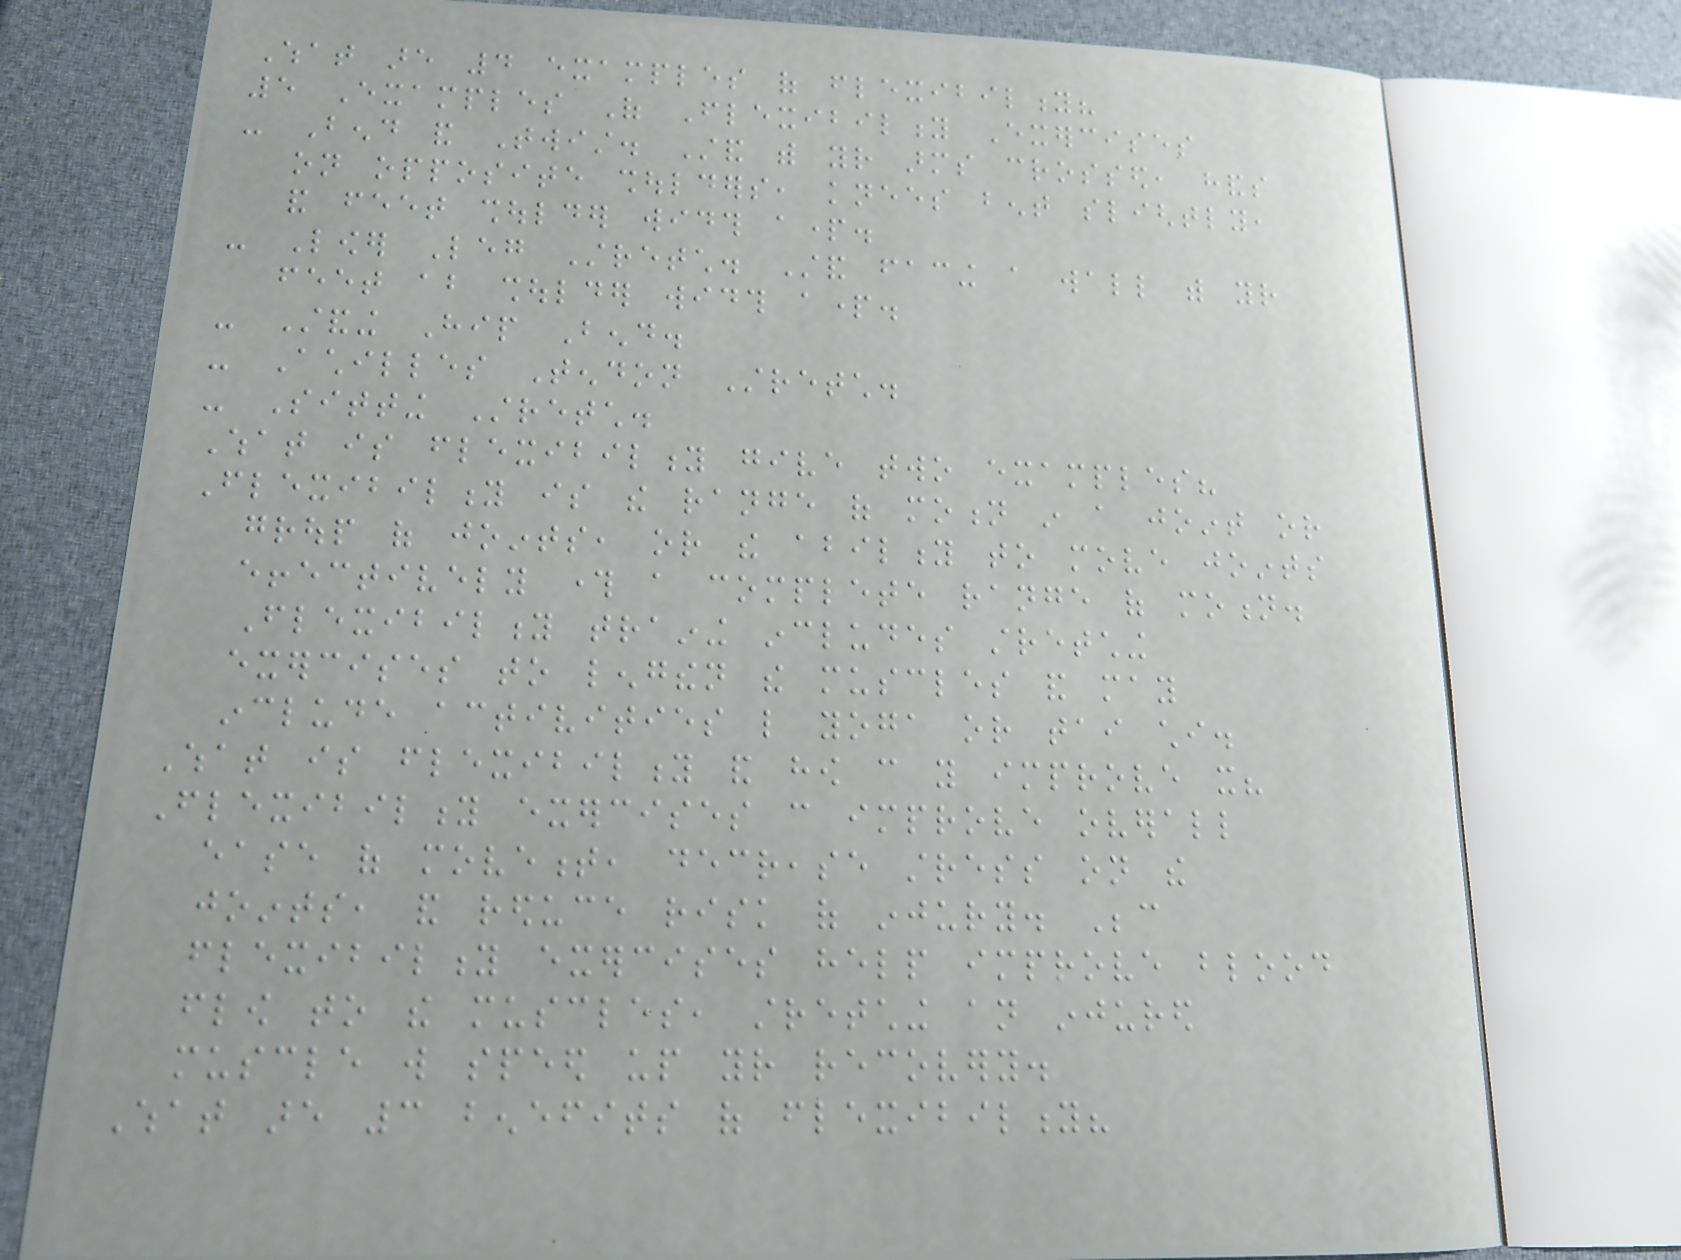What are 4 examples of flexibility?
5 Examples Of Flexibility Exercises
- Bend and Twist. Stand with your arms crossed, hands
on opposite shoulders, knees bent slightly,
and feet shoulder width apart.
- Lower Leg Stretch. Stand facing a wall with your
feet about shoulder width apart.
- Standing Hip Bend.
- Achilles Tendon Stretch.
- Sitting Stretch.
What is flexibility give two examples?
Flexibility is the range of motion in a joint or
group of joints, or the ability to move joints
effectively through a complete range of motion.
Flexibility training includes stretching
exercises to lengthen the muscles and may
include activities like yoga or tai chi.
What is flexibility and how can you improve it?
Flexibility exercises can improve overall
ease of movement, decrease stress on the
joints, and reduce risk of injury. Because
flexibility exercises help improve blood
flow to the muscles, stretching an injured
muscle will speed up your recovery.
What are 3 benefits of flexibility?
